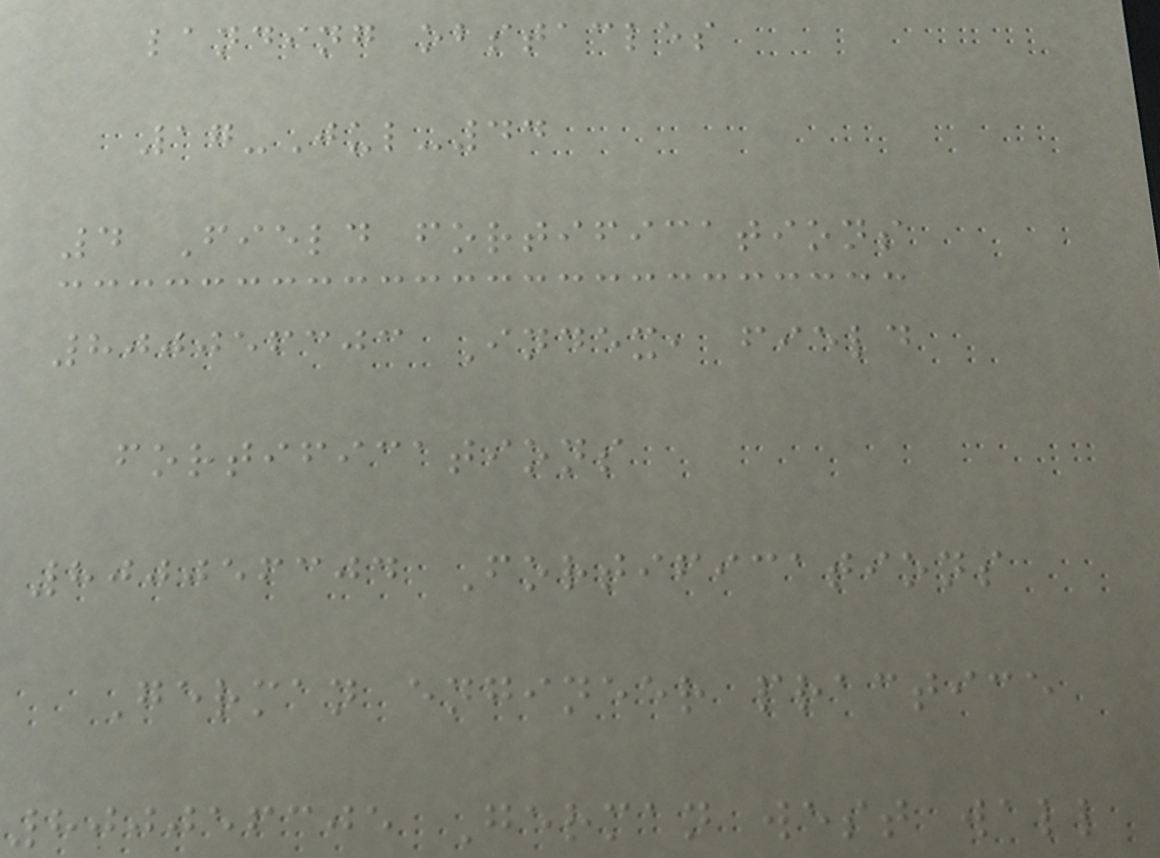landing obstacles
17-Jul-44
4 Field fortifications
800056303 Index, field
fortifications
800056304 Fortifications
German engineer practice
800056305 German west wall
